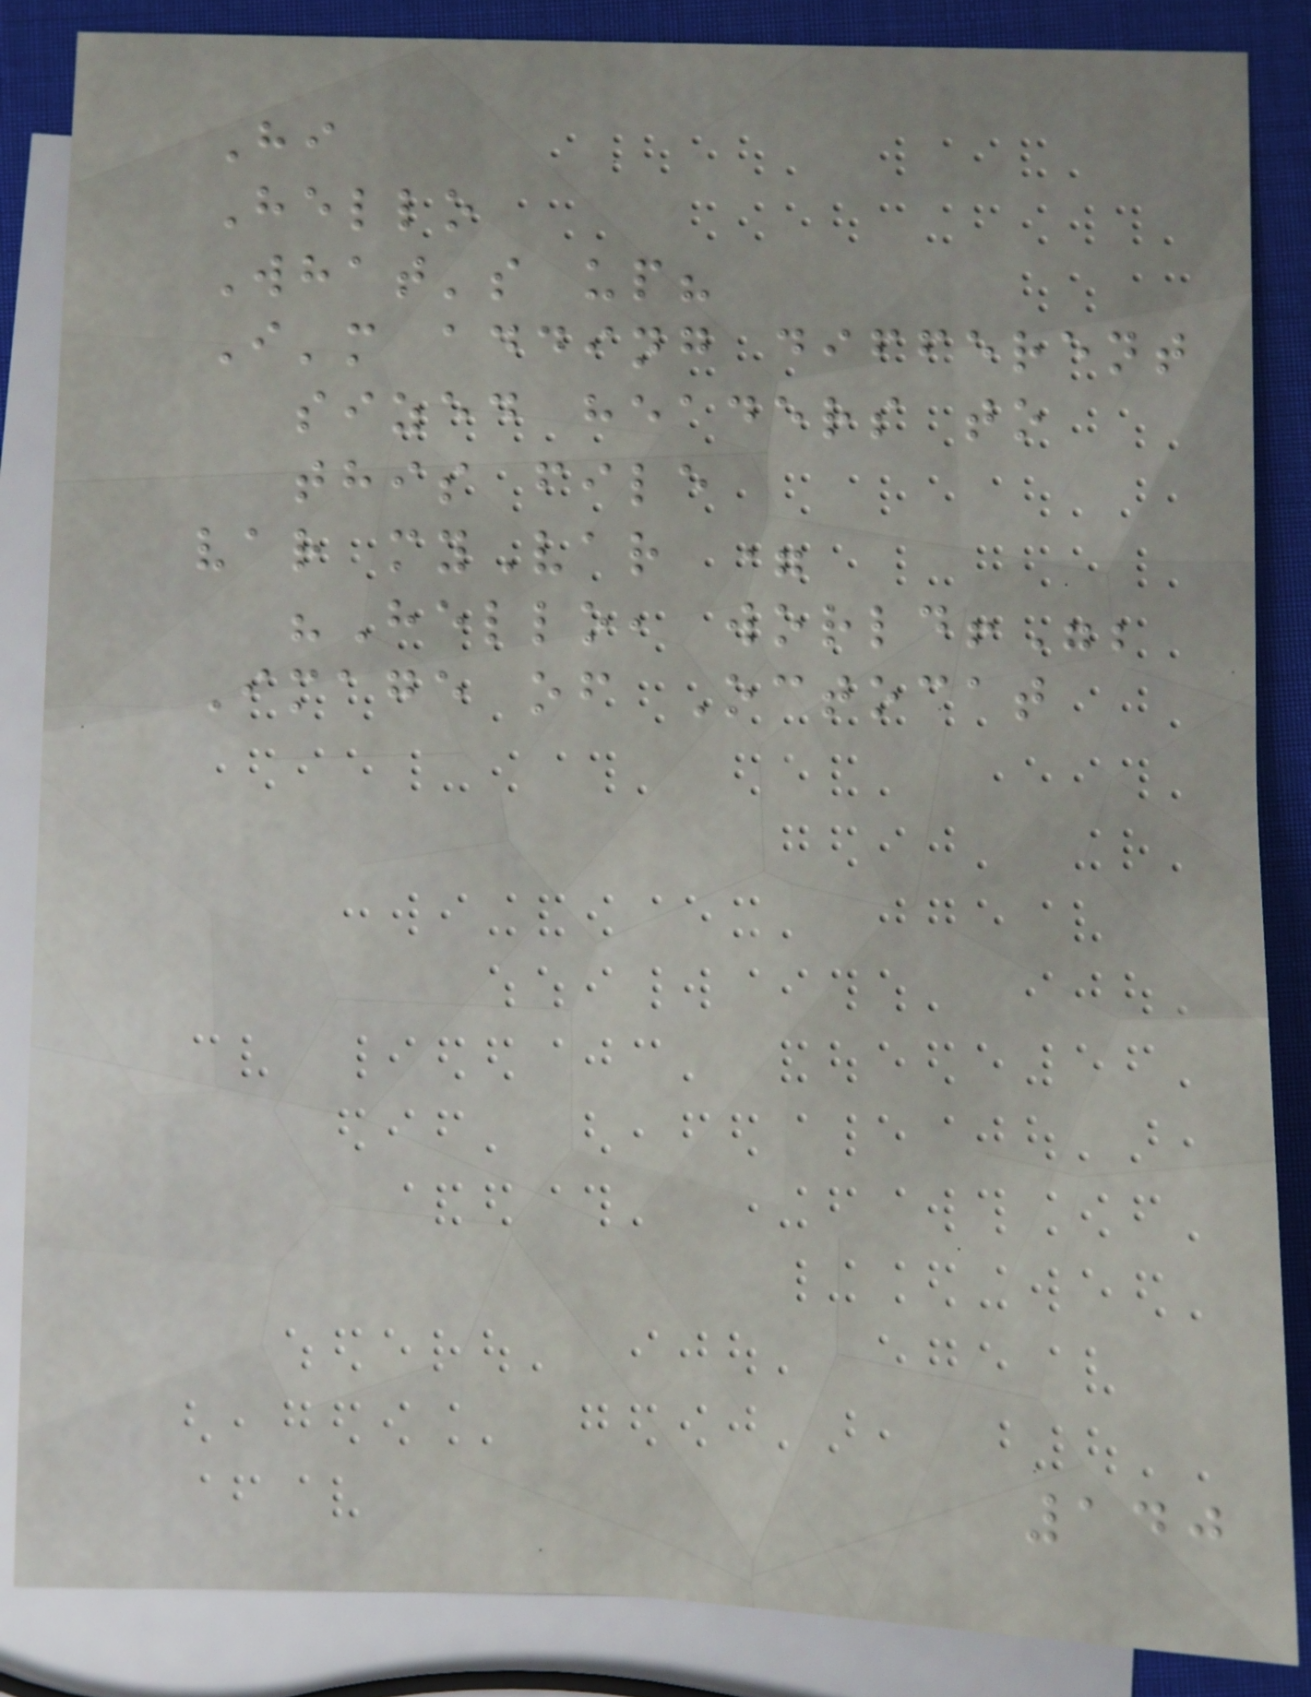Hi
Hello
What's up?
I'm adding different
sized headers to
this file
var myVar =
"Hello, world!";
Image of Octocat
140
